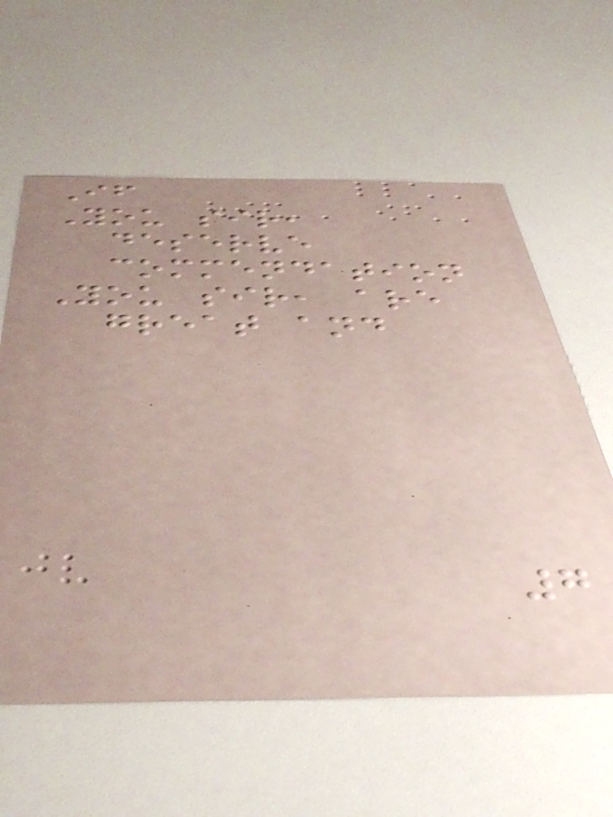If
You sir,
deserve
commendation
You sir, are
great and
7
